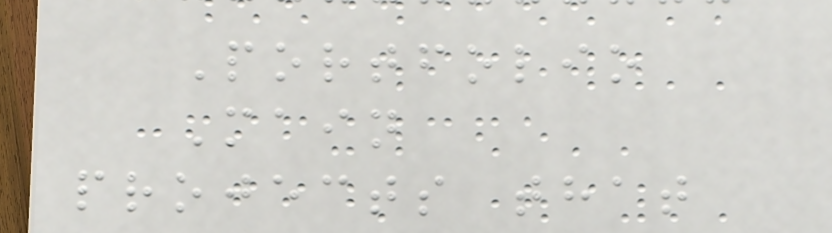Portfolio
Main
projects that
